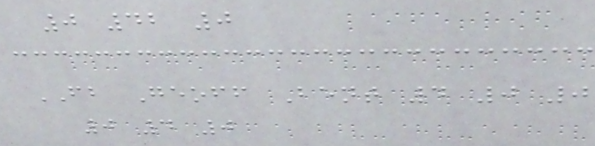0 42 0
FB Geoff Bent 4 0 0
0 4 0
